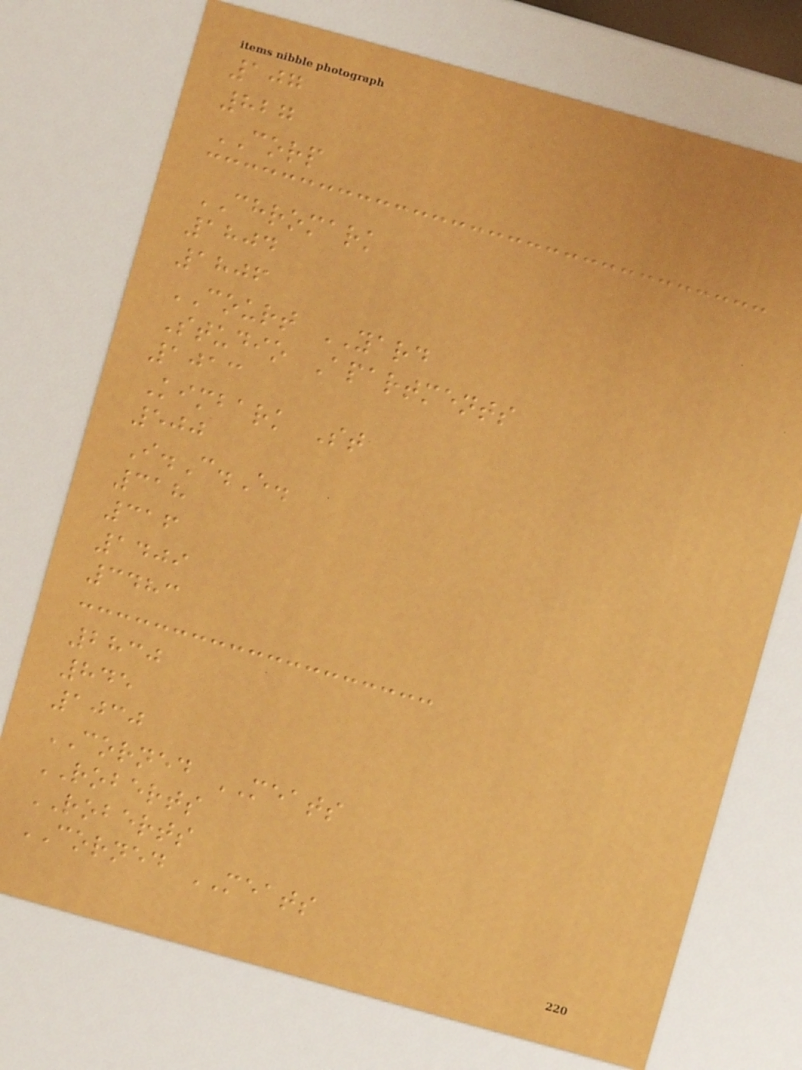107
827
CORP
CHROMARK
1804
1806
COURT YARD
Studio Apartments
1013
Kimbark St
500
I.C.E.
318
316
1409
3483
2830
845
1030
CORNED MEATS
ROBERTS
ROBERTS
CORNED MEATS
